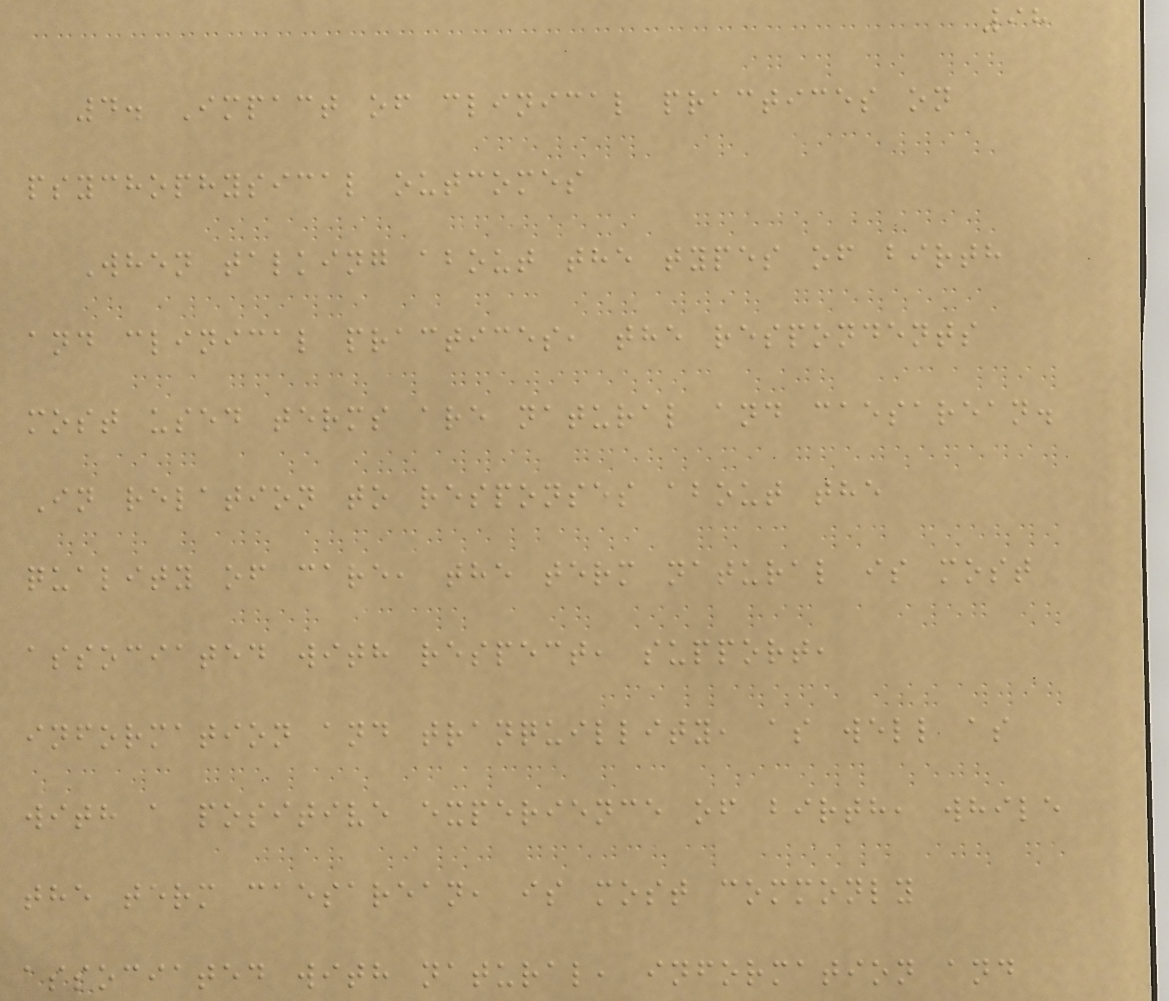98
4. Impact of clinical practices on
psychophysical outcomes
When talking about the types of birth
and clinical practices, the respondents
most used terms are natural and caesarean.
In relation to responses about the
quality of care, the term natural is most
associated with respect, support,
information and tranquillity, as well as
with a positive experience of birth, while
the term caesarean, is most commonly
associated with natural, information and
